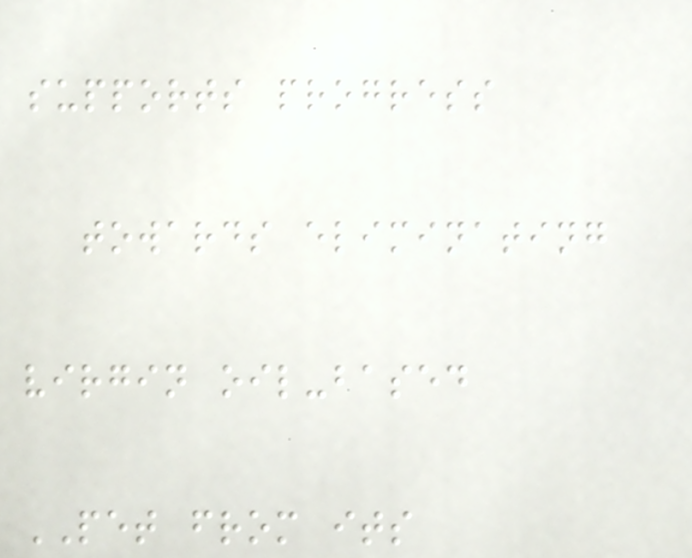supports progress
towards eliminating
virgin oil-based
PET from its
